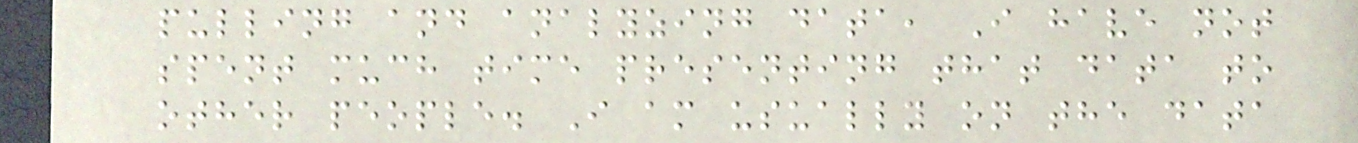pulling and analyzing data, I have not
spent much time presenting that data to
other people. I am usually on the data
